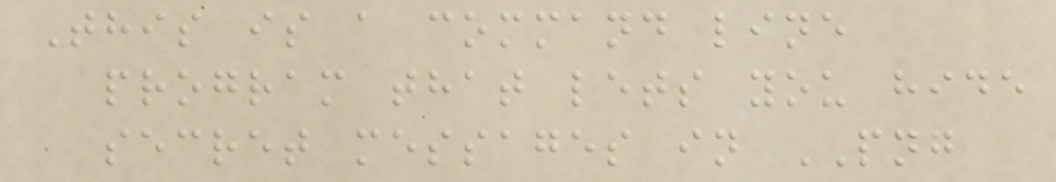This is a command line
program that lets you hide
secret messages in PNG
